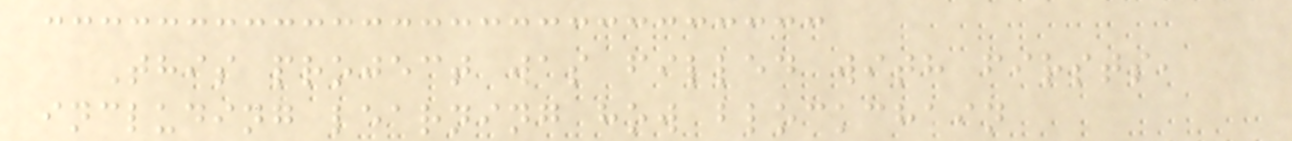This project was filled with firsts,
including learning how blockchain
